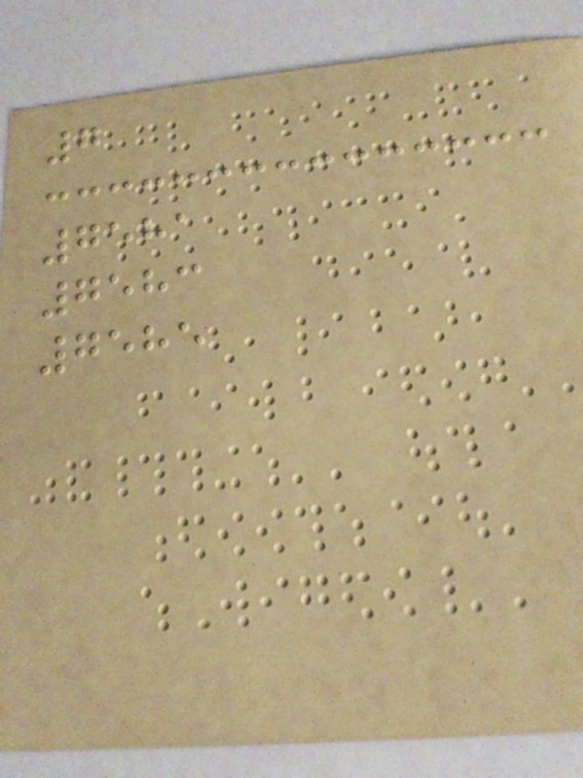7
7581
7583
7585
